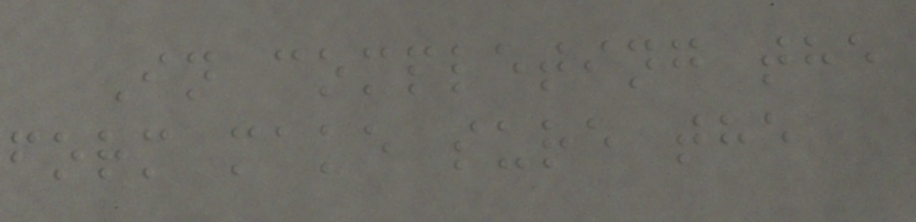In completing the
form make sure the
